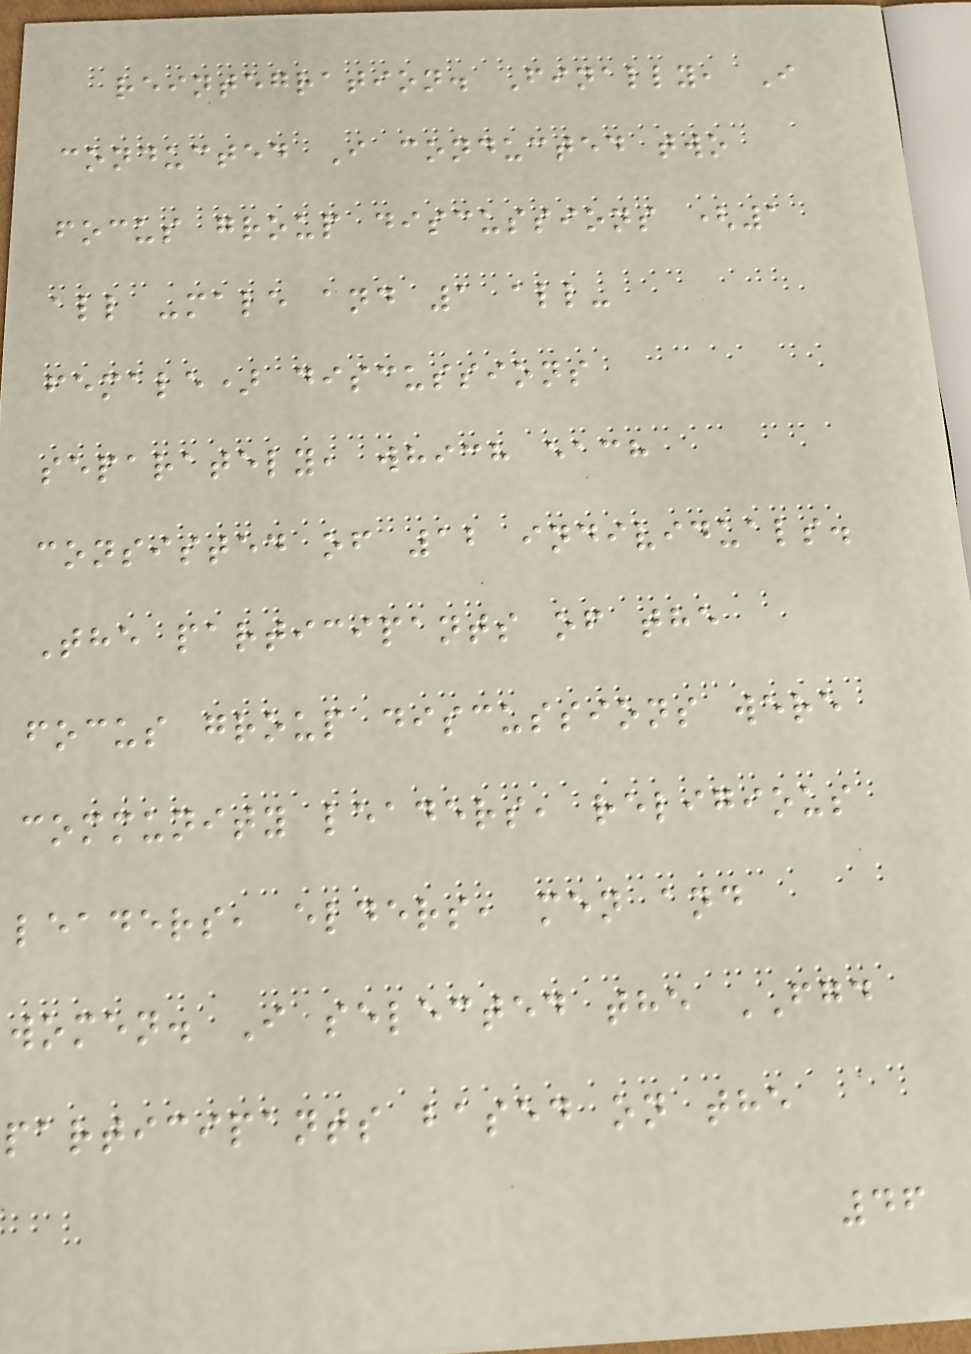reintegration. Finally, I
conducted I conducted two
focus group discussions (1
all -male and 1 all-
female) discussions
separately, which each
consisted of 12 individuals.
The participants of the
focus group discussions were
community leaders, religious
leaders, elders, men and
women. I selected the FGD
participants based on the
46
